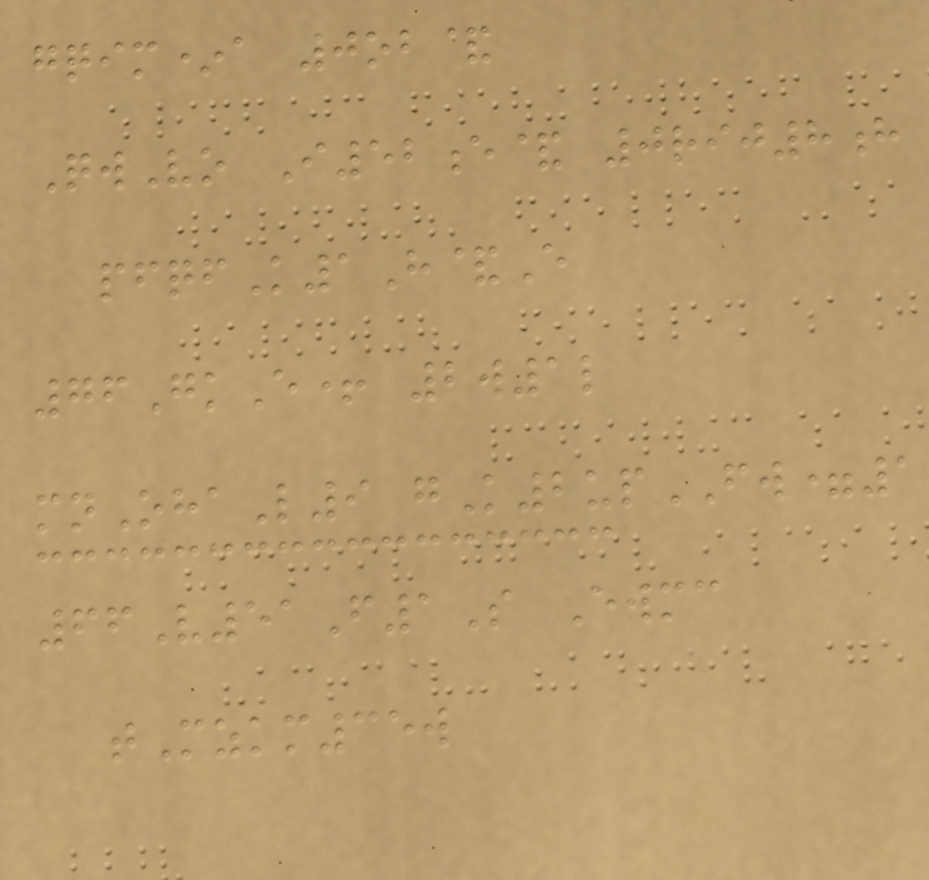gqim*a 0ob&
QwVo I52e& 0rij8h
pfqfK1H&E
76GkE+ 2w1l
mnOhaL9 gK2upFW=1
66V51F1S Ewmc
tMzkm35w
